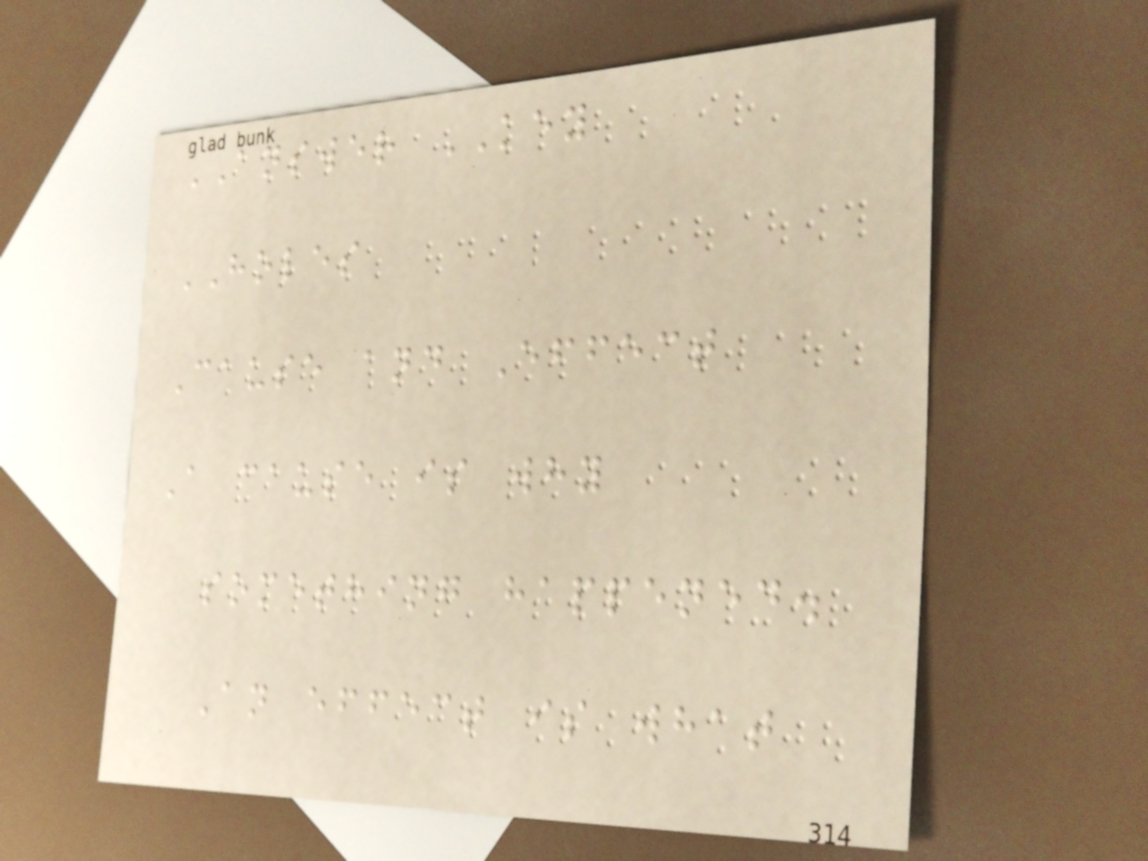ANSWER KEY
HOLES
Cause and Effect
A cause is why
something happened.
An effect is what
